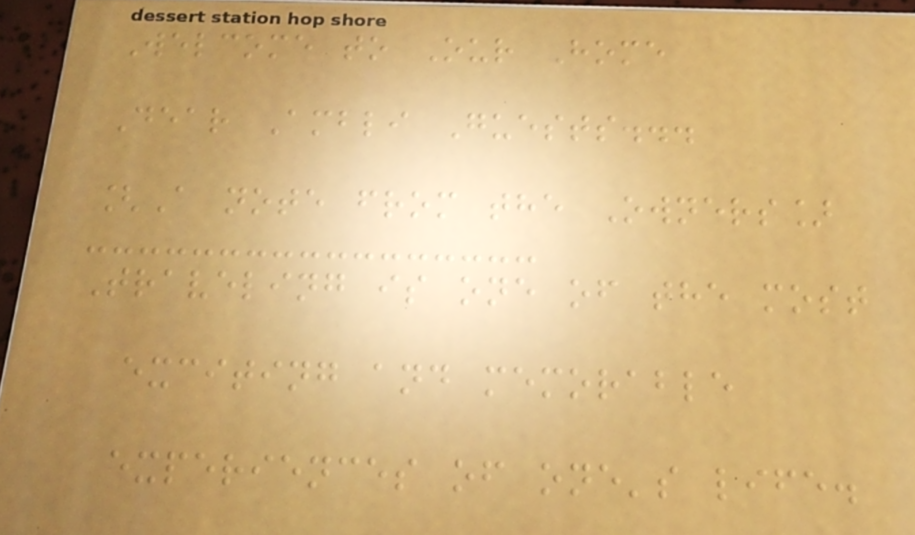Welcome to Our Home
Dear Ambli Guests...
[A note from the Owners]
Traveling is one of the most
exciting and memorable
experiences of one's life.
